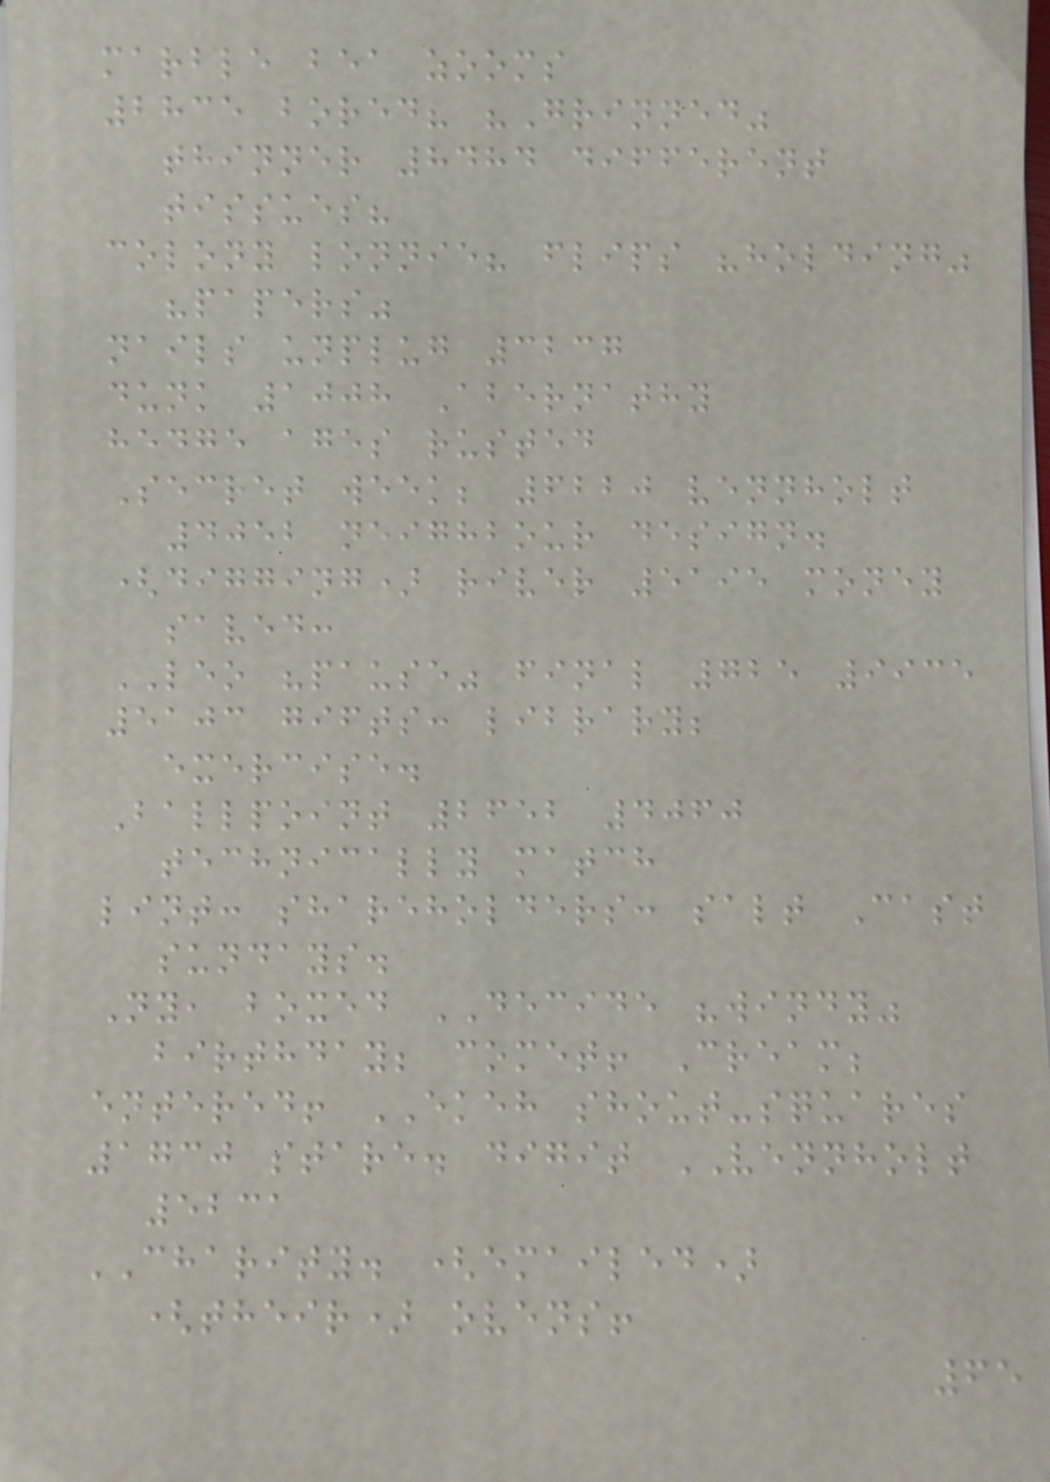marble bea zooms
2835 bored? "Grinned"
thinner 8484 different
tissues?
colony lonnie? flips "holding"
"papers"
nails unplug 3237
dunk 1008 Abernathy
hedge ages rusted
Secret week; 6220 vennholt
4052 neighbour design.
(digging) river 5195 money
saved:
LEO "pause" final 725 9935
5103 gifts: library;
exercise.
Ballpoint 2652 4060
technically match
lint: shareholders: salt Cast
sundays.
Ny, boxed DECIDE "windy"
birthday; comet! Cream;
entered! EKEH shout-squares
1730 stare. digit VENNHOLT
5231
CHARITY. (emailed)
(their) ovens!
65
